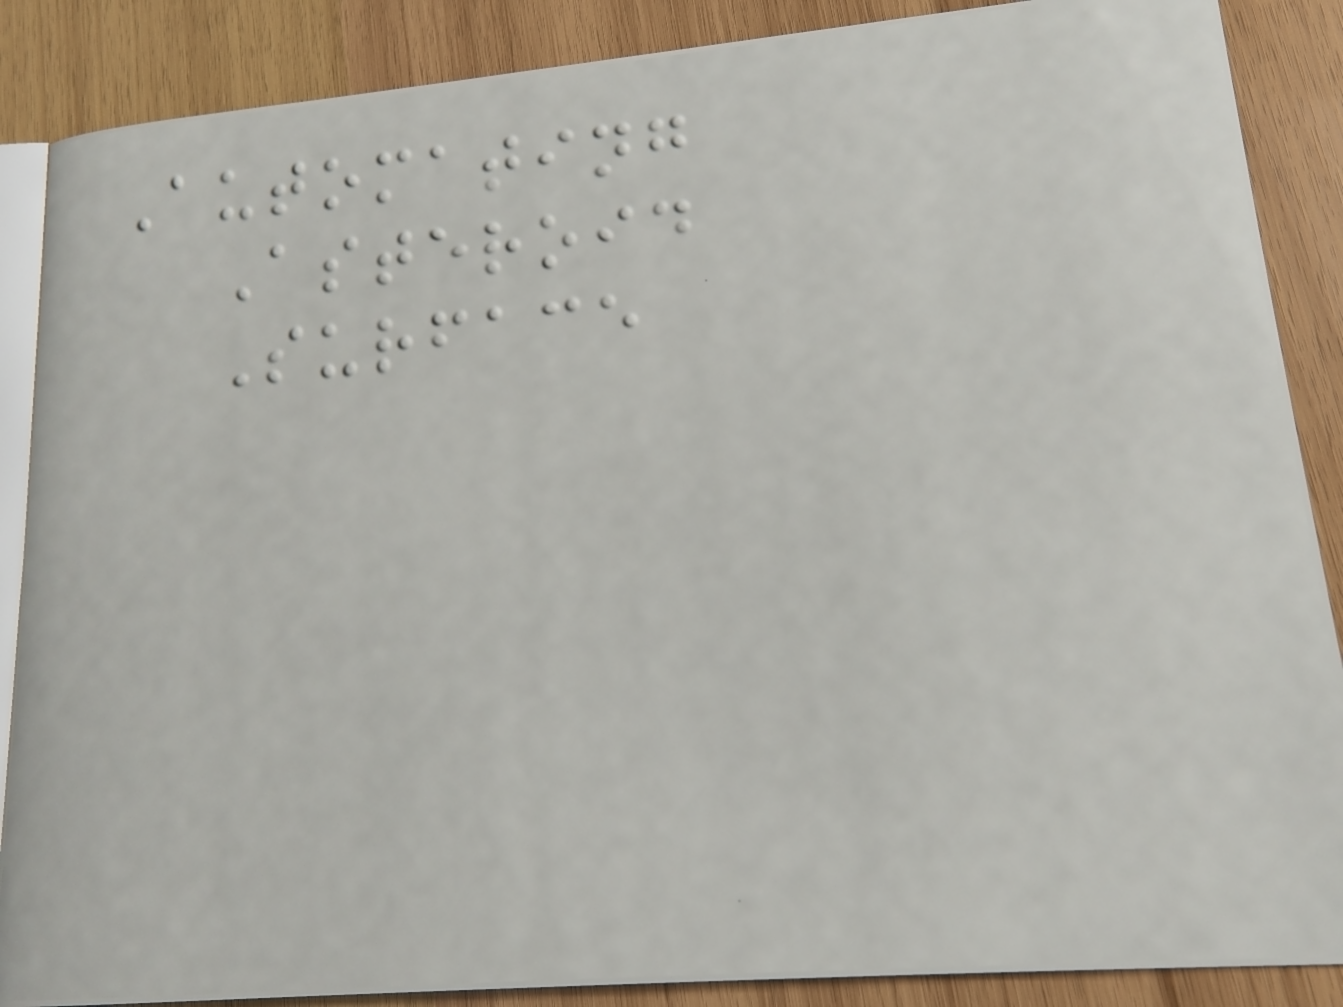Automating
Asteroid
Surface
